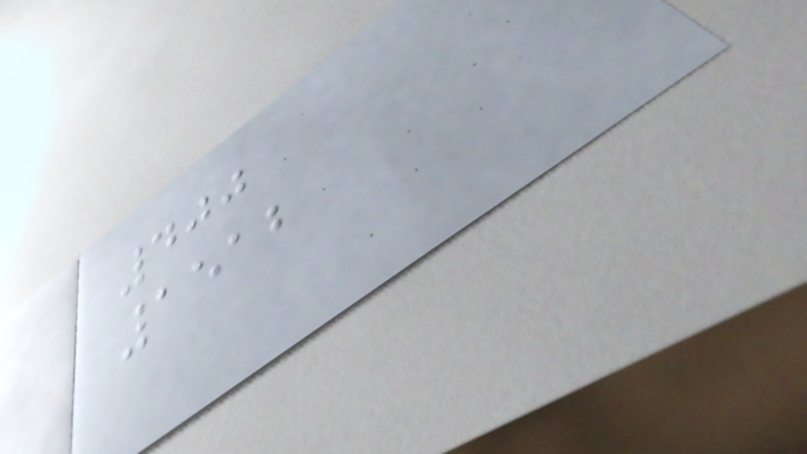400
1512
